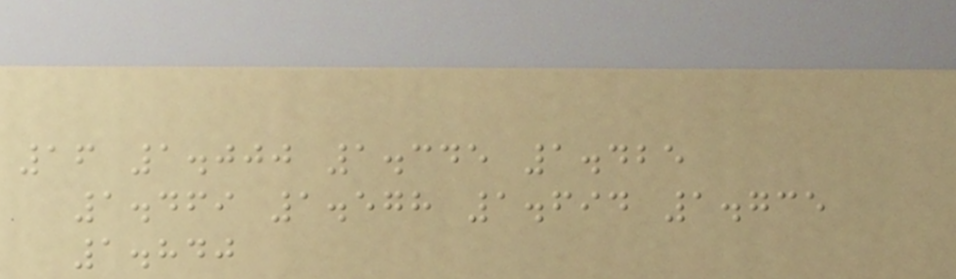16 1.000 1.345 1.425
1.469 1.578 1.694 1.735
1.840
